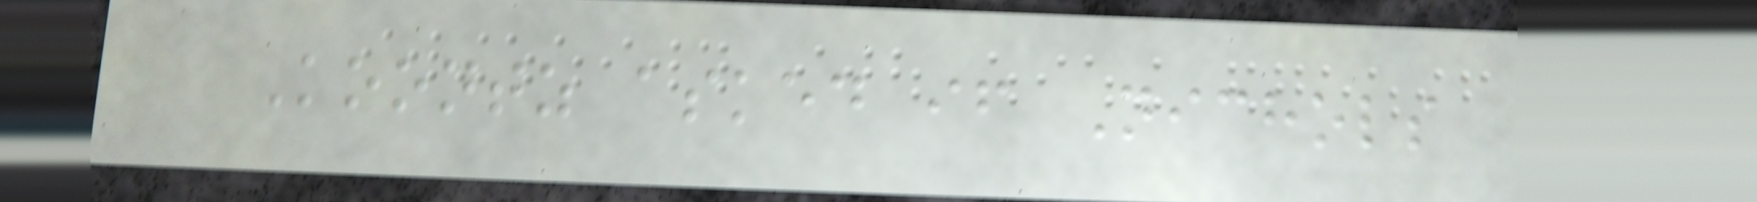Koontz asked if Nichols
